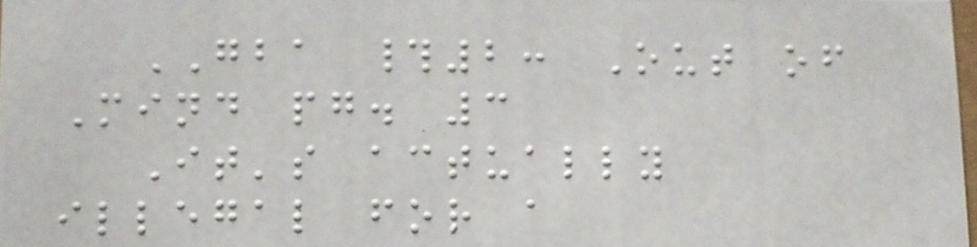GBA #2: Out of
Mind pg. 3
It's actually
illegal for a
